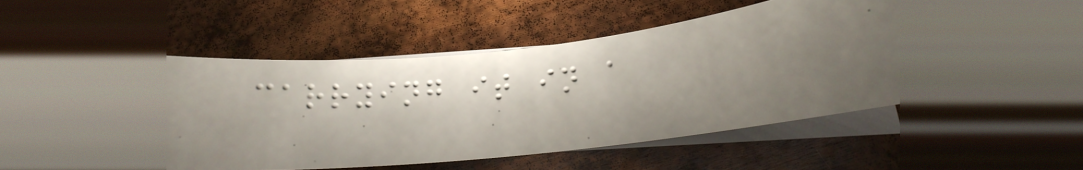carrying it in a
